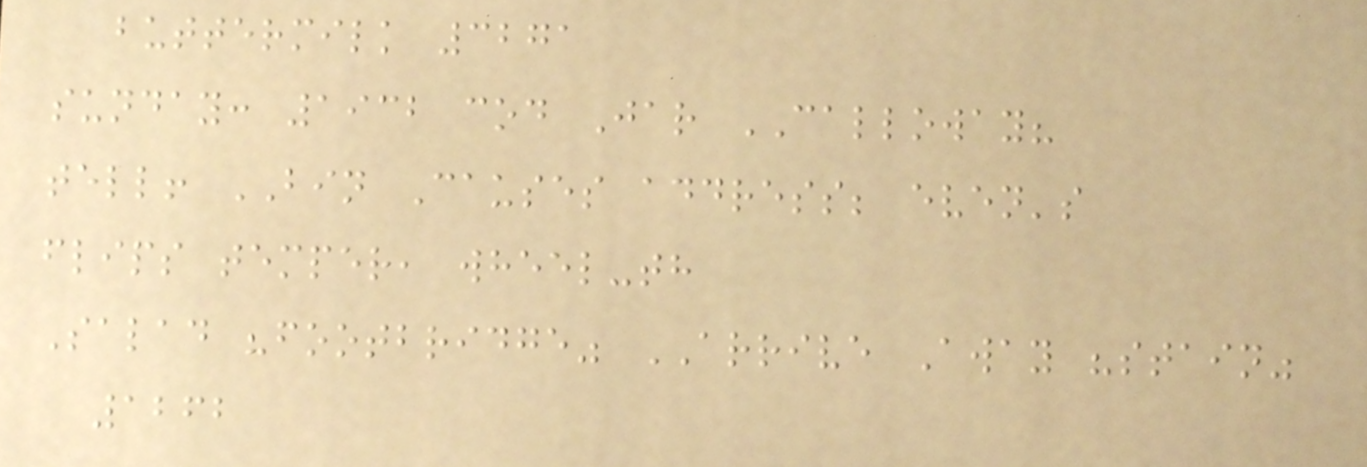buttermilk 3271
sunday: 1932 cod Jar CALLOWAY?
tell! BIN Causes address; even's
flips temper, wheel-th
Salad "footbridge" ARRIVE Away "stain"
1262
